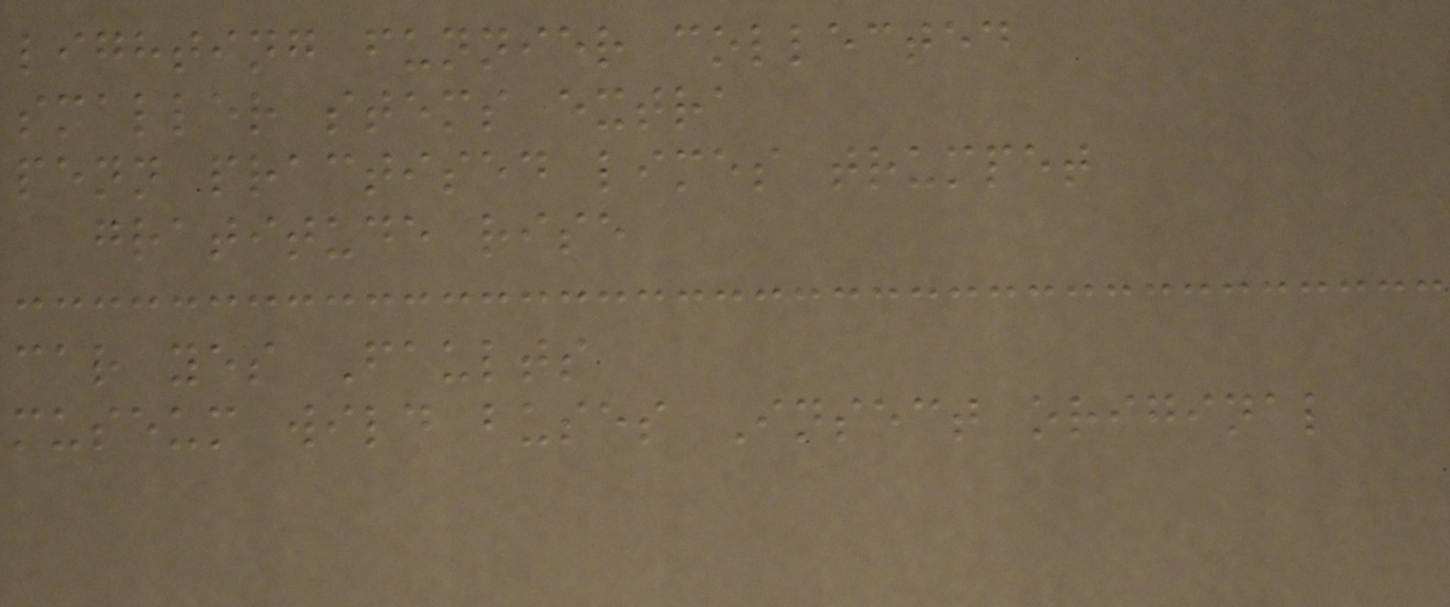lighting funnier collected
smaller stems extra
penn practised limes trumpet
gratitude rise
car yes Faults
museum wild buses Insect original
